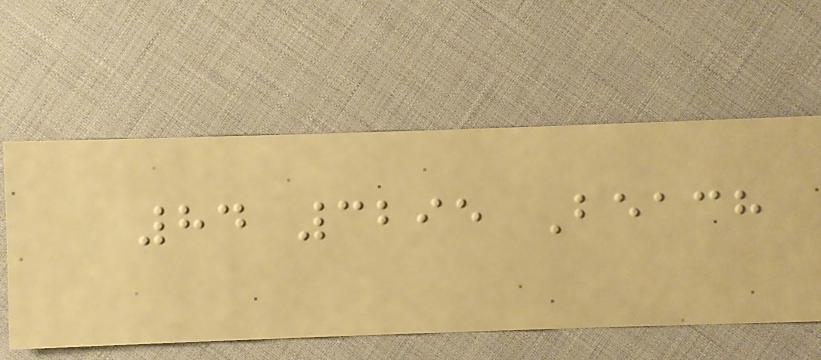84 3295 Beach
